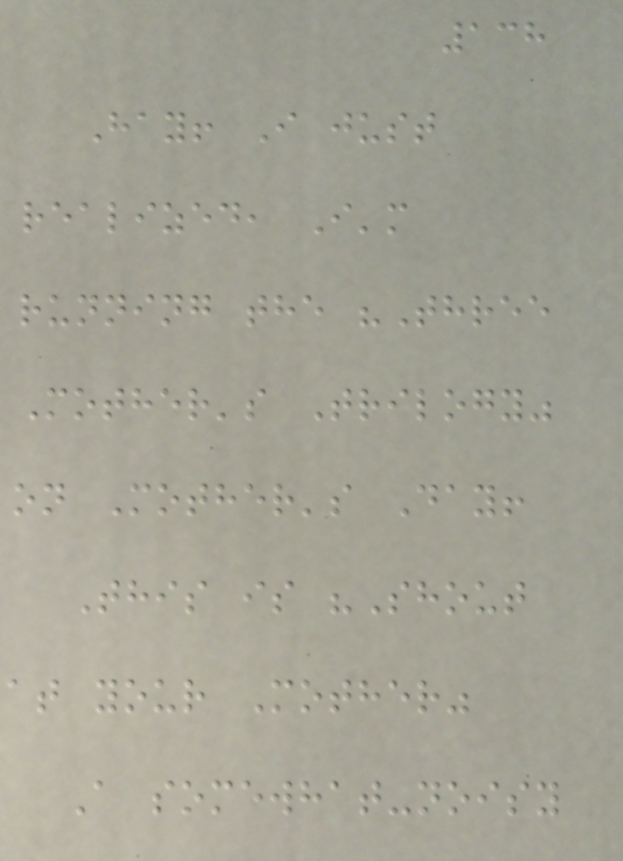138
Hay! I just
realized, I'm
running the "Three
Mother's Trilogy"
on Mother's Day!
This is "Shout
at your Mother"
A somewhat-noisy
